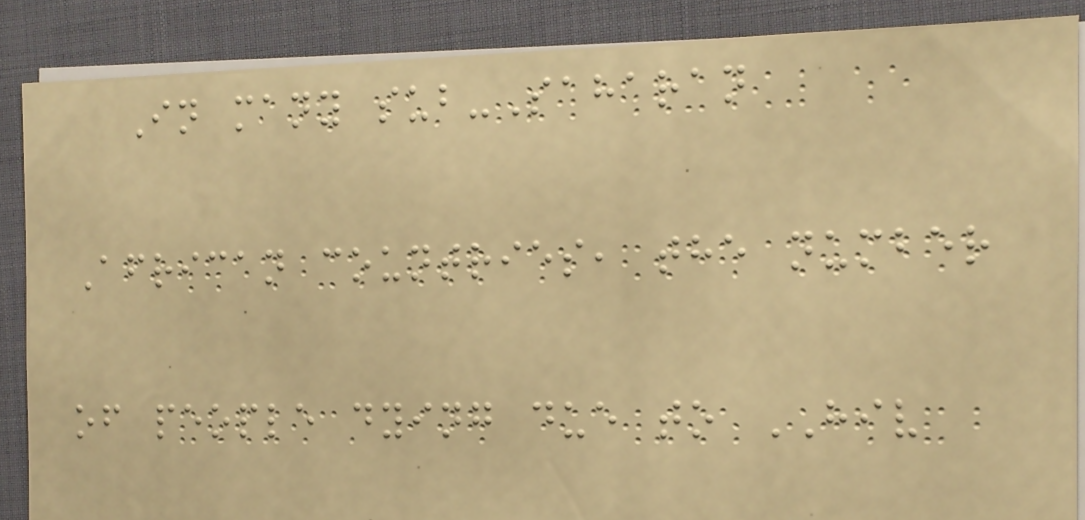In many sub-Saharan
African countries, the number
of people dying due to HIV
